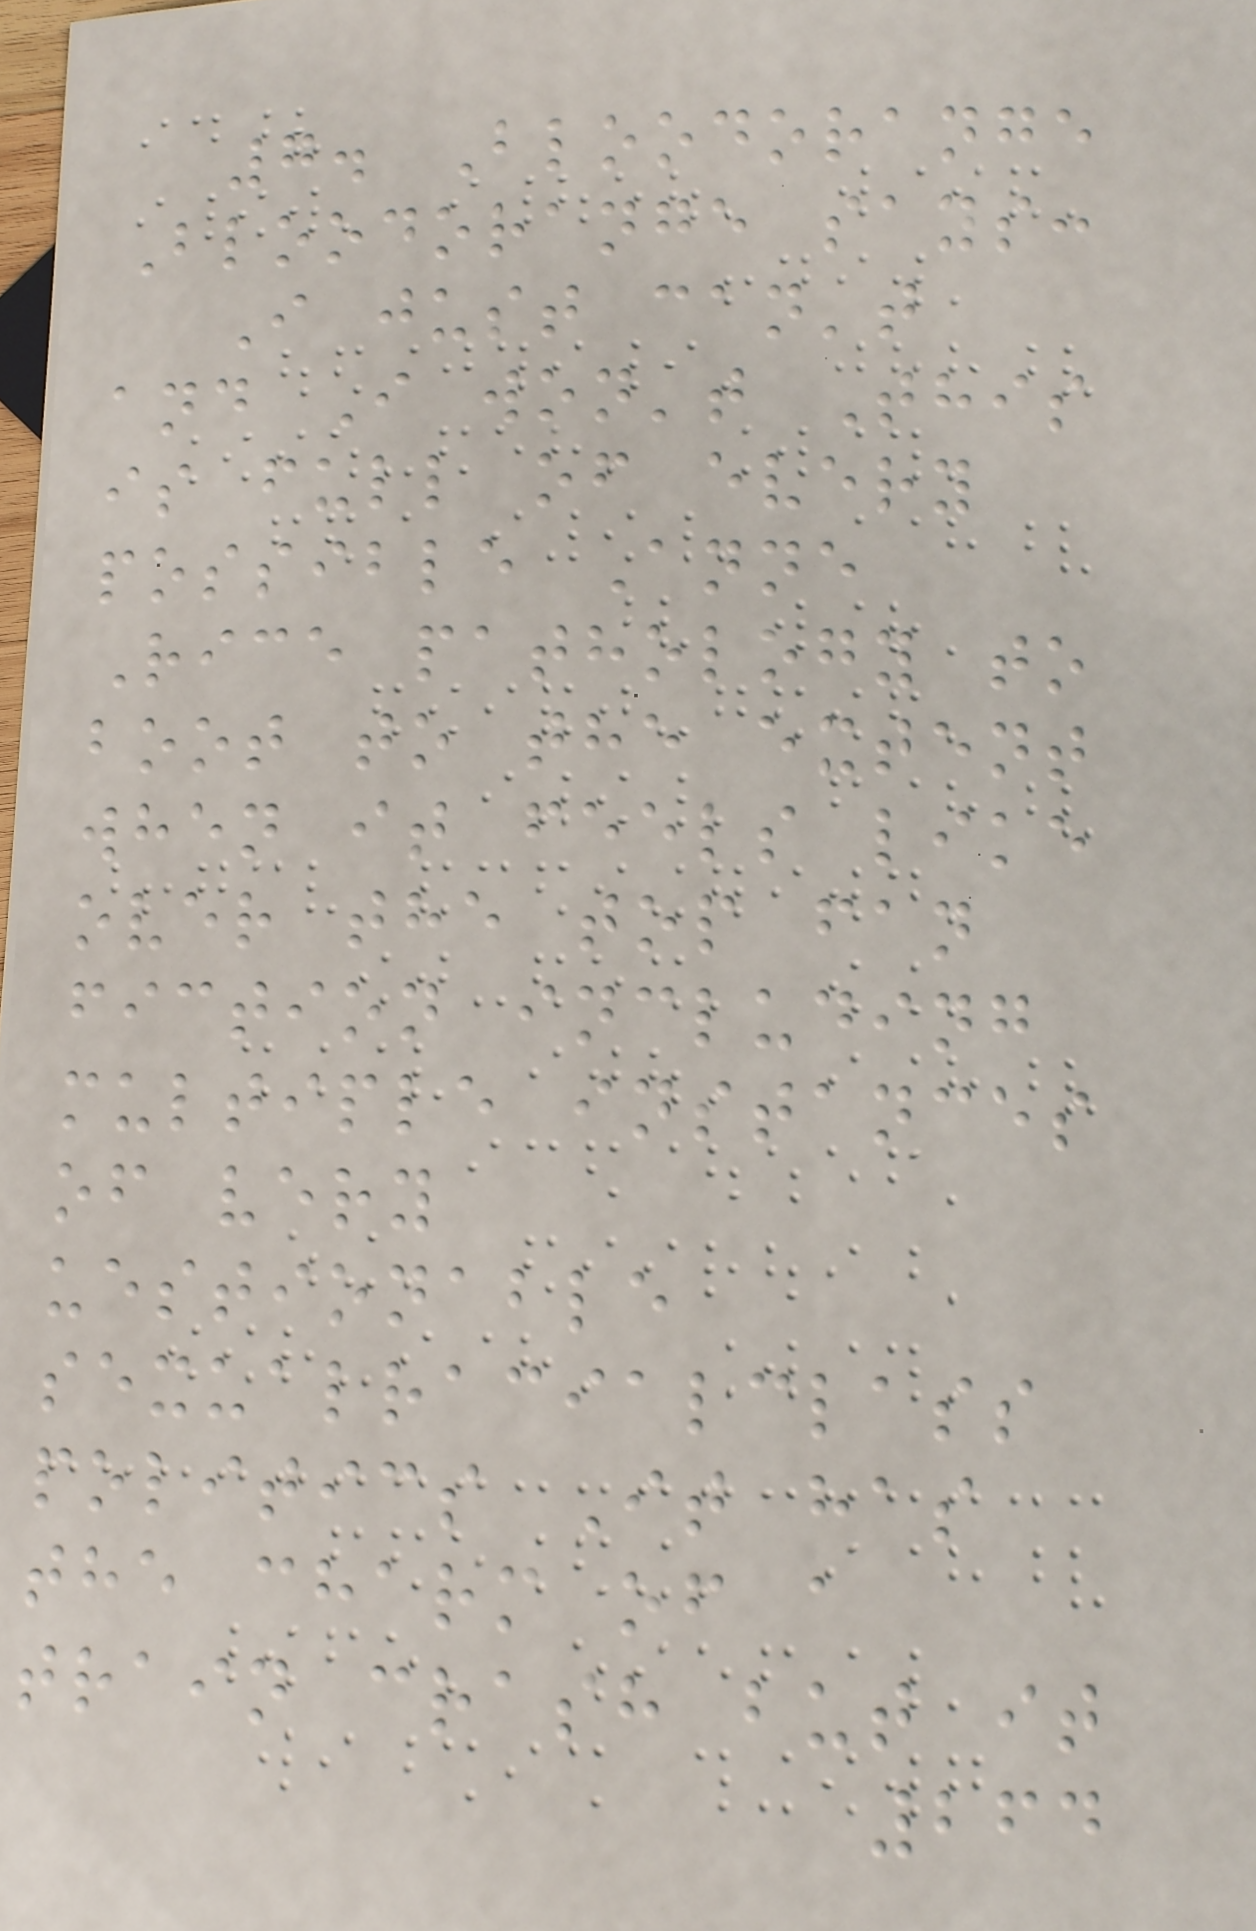7. Bloodorange
Bloodorange says:
I just can't
and I won't This
is full of every
possible Anne
Rice pathology to
boot to the extent
when it feels like
over the top fan
fiction including
multiple instances
of very
uestionable
sexualracialclass
politics It has
the charm of a
train crash but it
264
